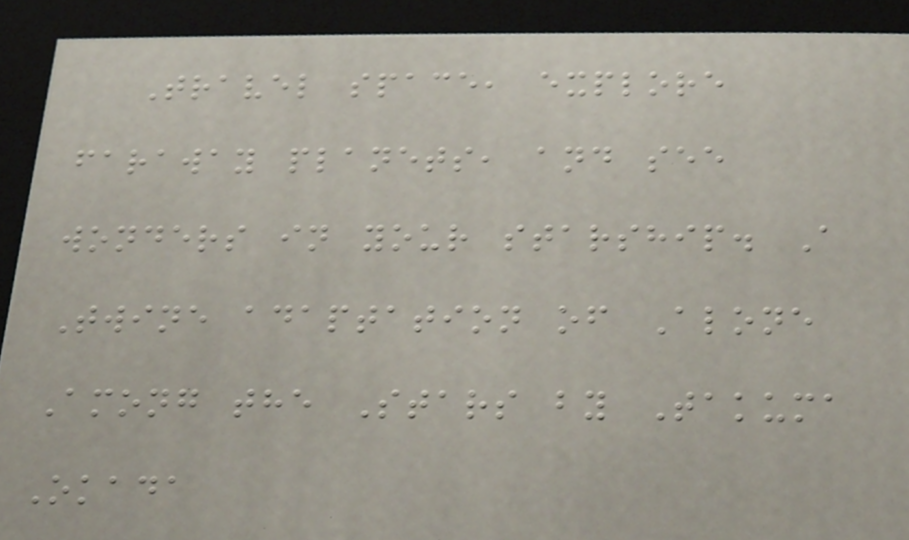Travel space, explore
faraway planets, and see
wonders in your starship. A
Twine adaptation of Alone
Among the Stars by Takuma
Okada
